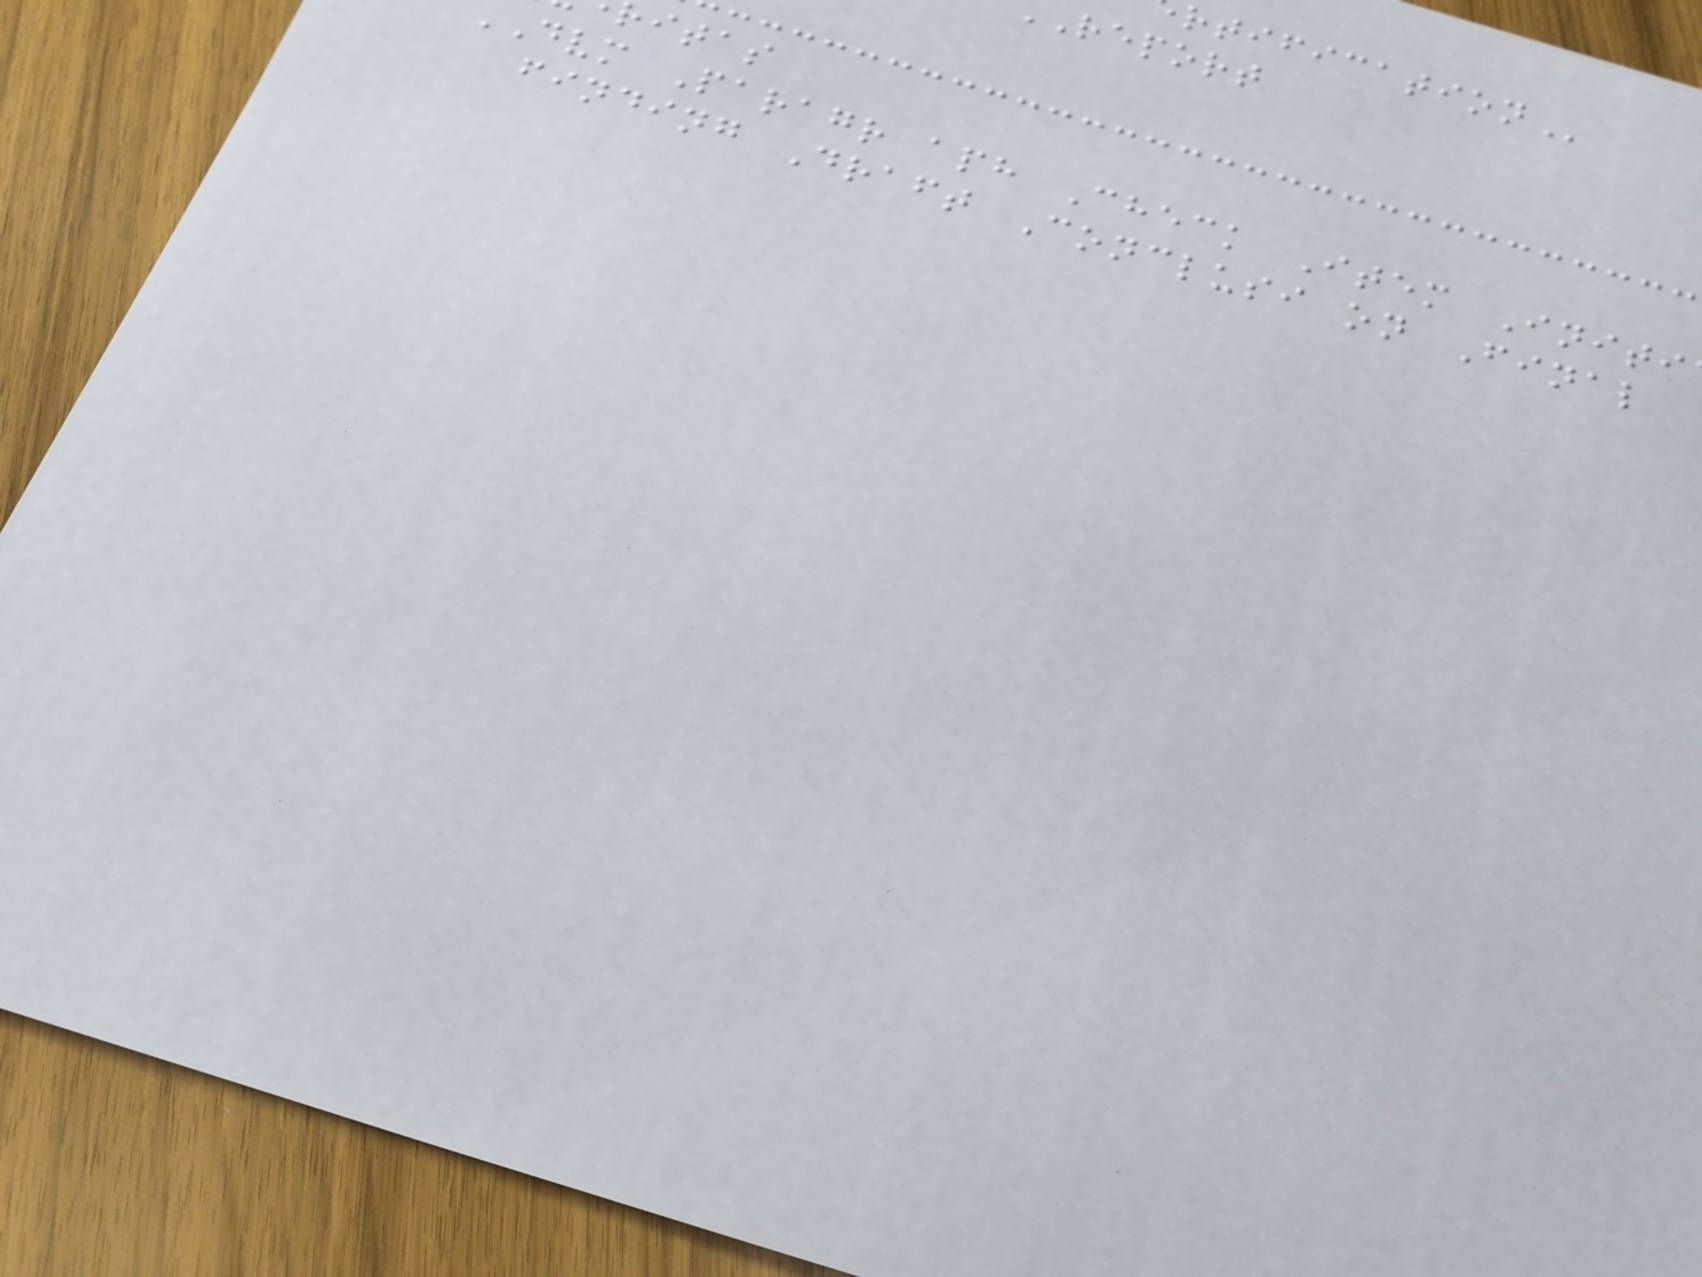report
itas
dvm Paragr aph Check Item Initi
finding Draft Conclusi on Final
